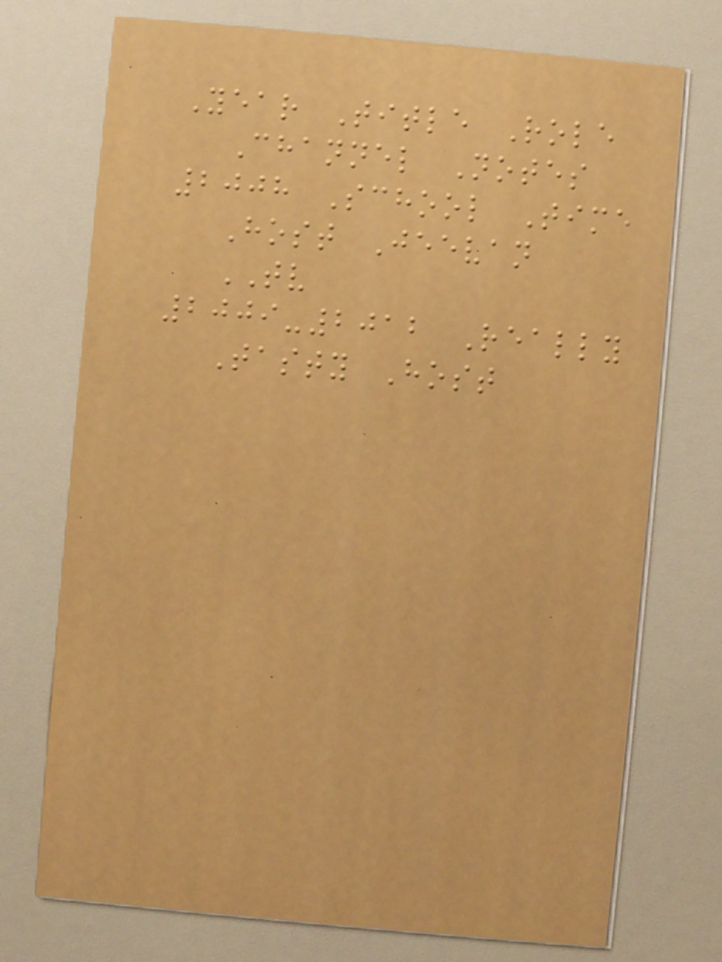Year Title Role
Channel Notes
2008 School Time
Host Jeevan
TV
2009-2012 Really
Tasty Host
